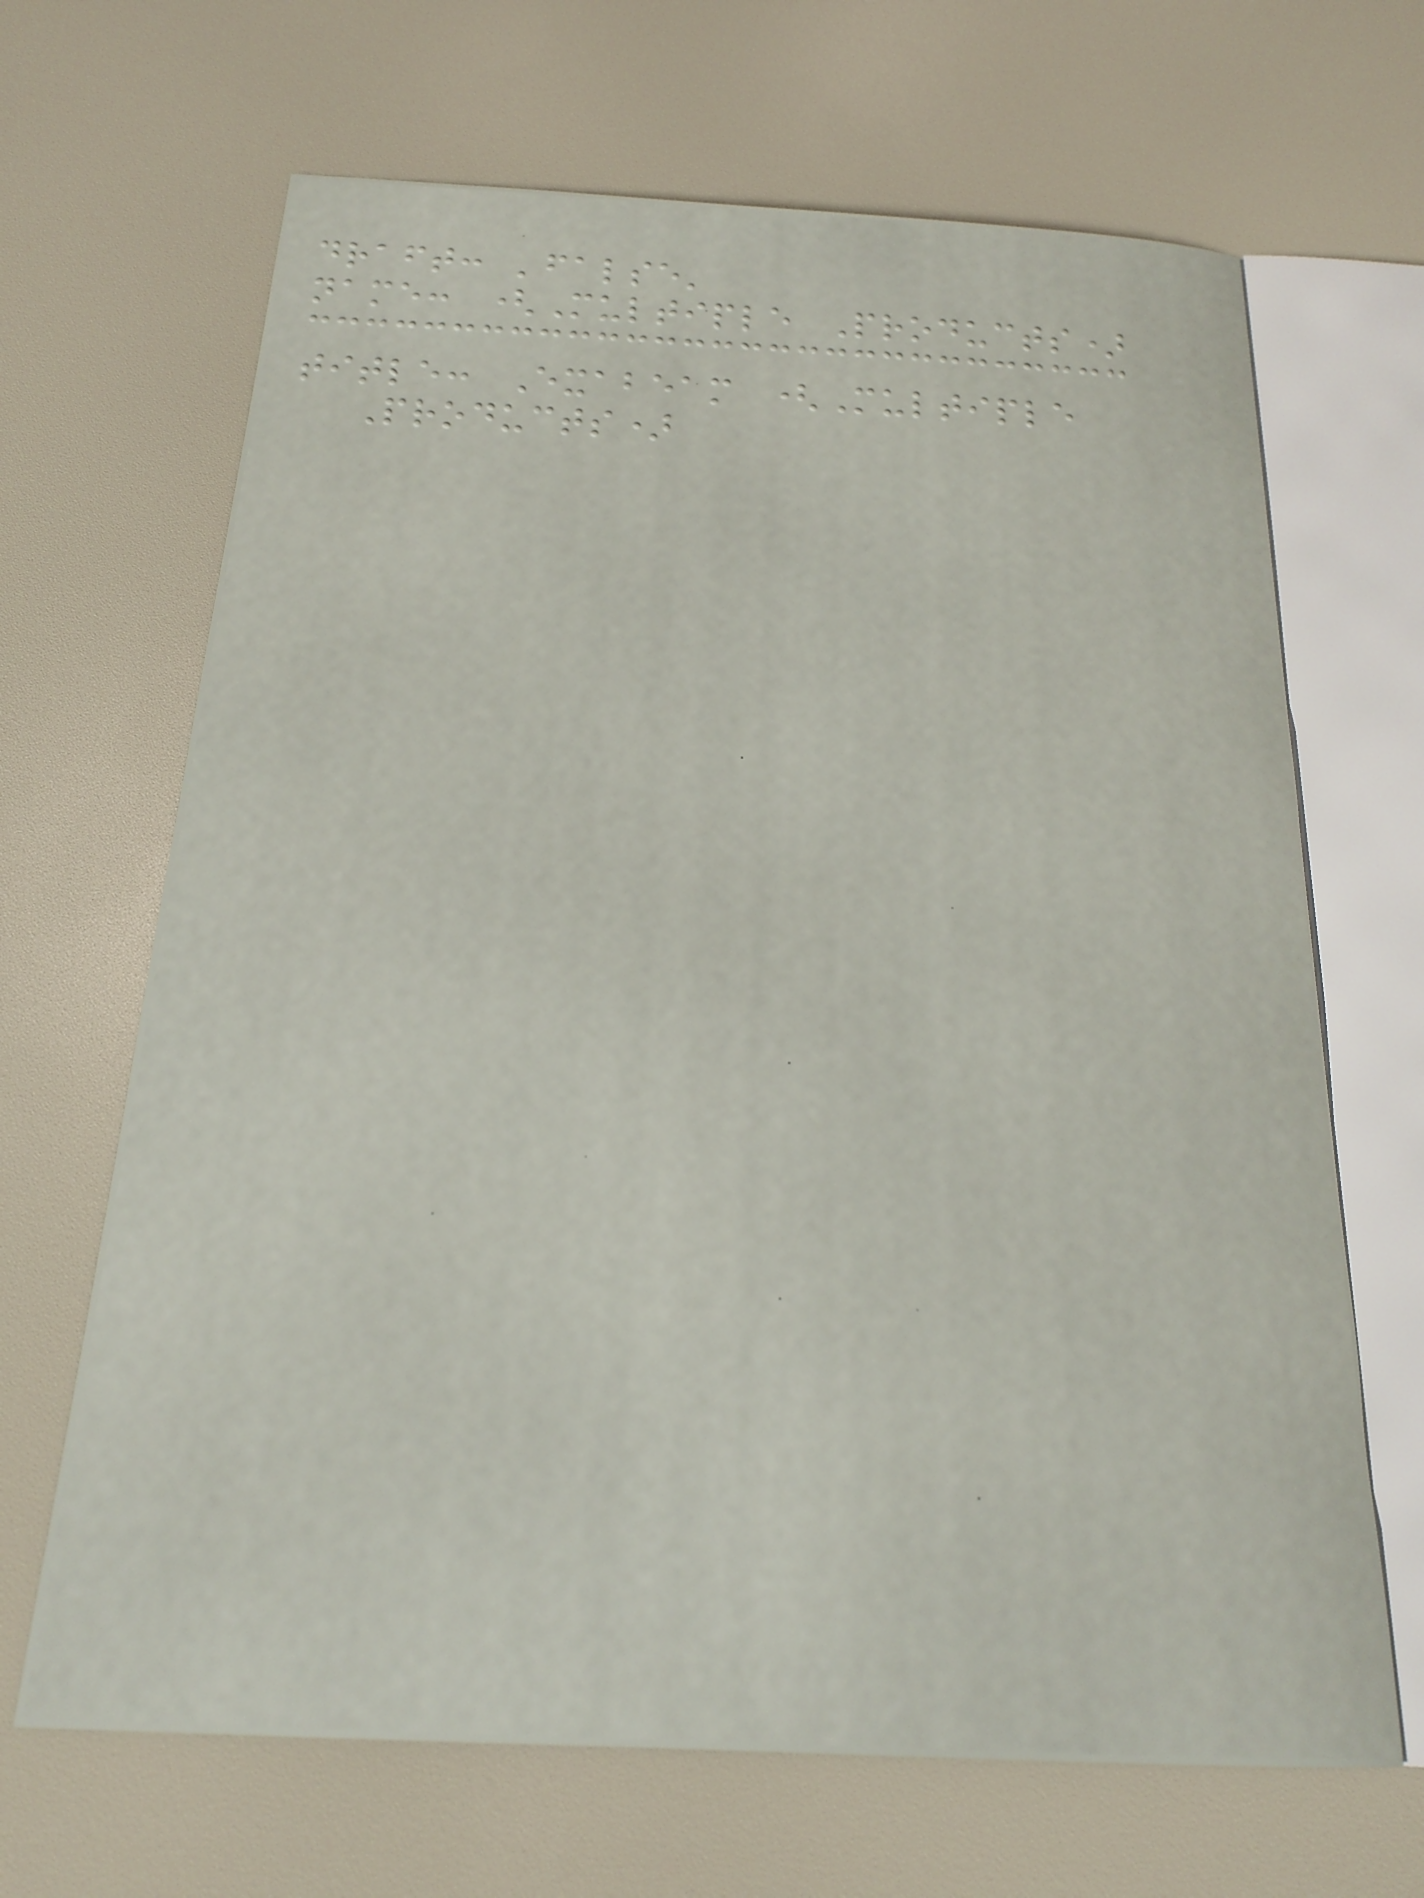draft: 'false'
name: (Multiple Products)
title: Exabeam (Multiple
Products)
